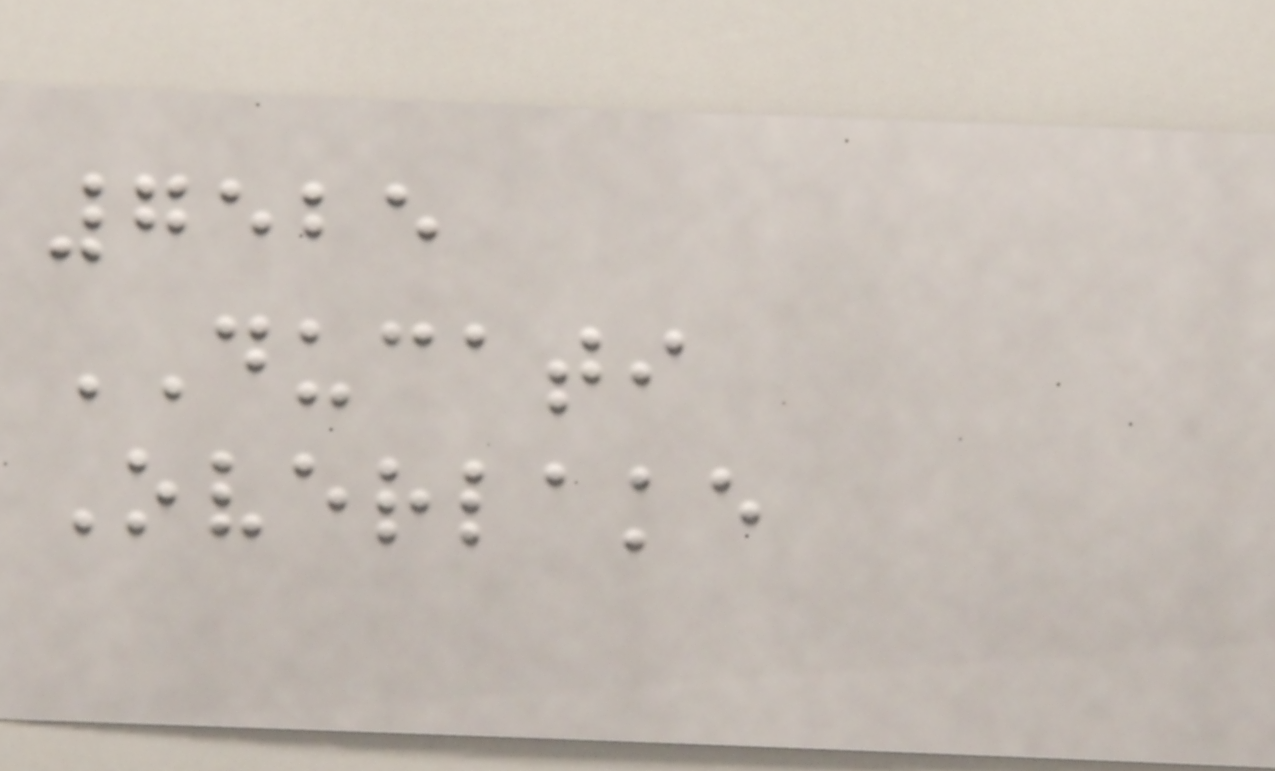7525
DUCATI
Overlake
